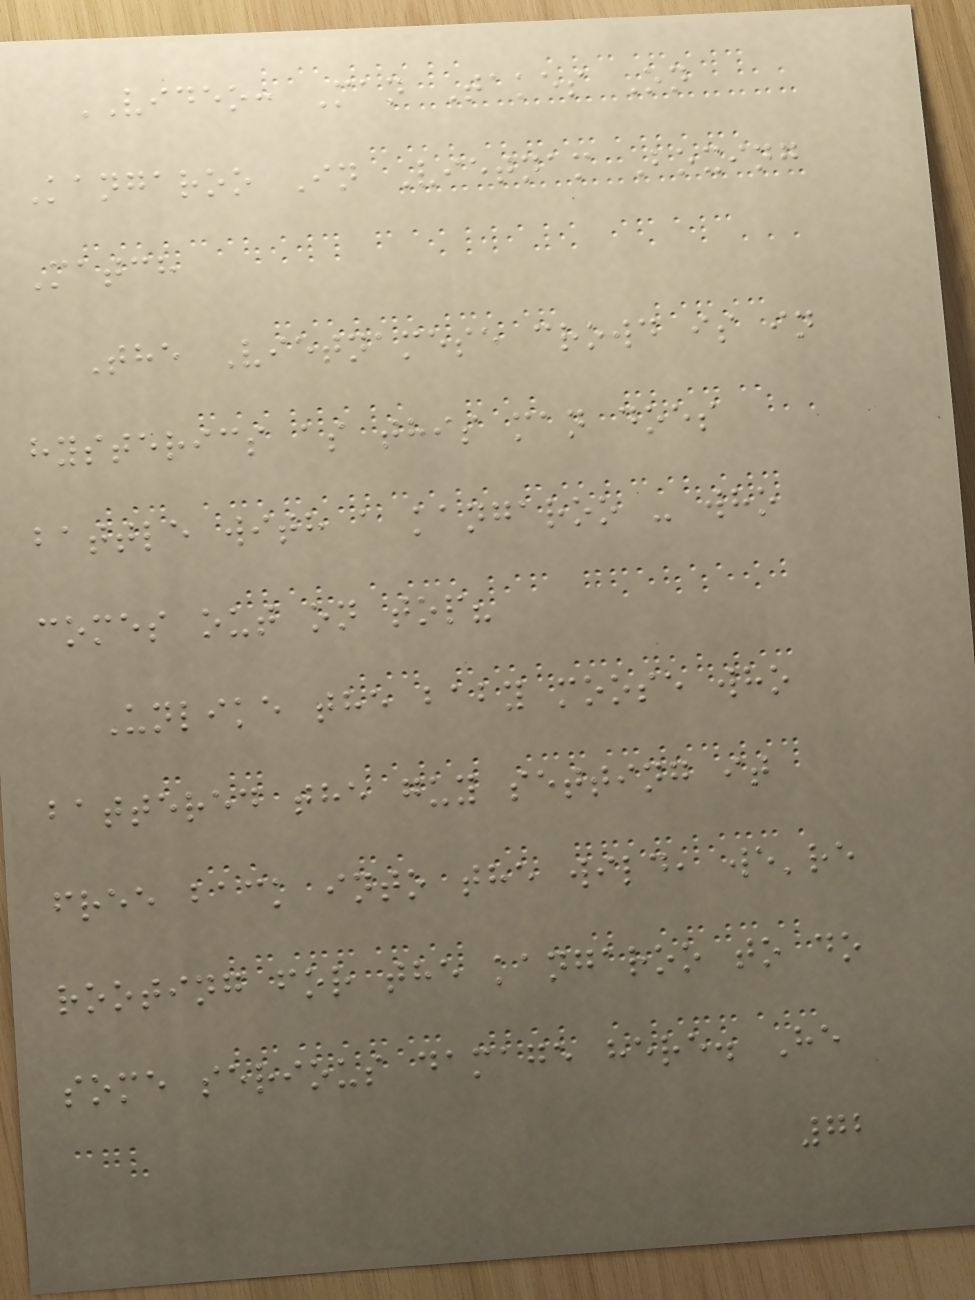VIDEO: Man Takes On
Kangaroo In Vietnam Boxing
Match
The Vietnamese crowd is in
hysterics as this man does
battle with a kangaroo - who
comes out on top?
Unlike the baby moose who
battered the guy setting it
free back into the wild, we're
rooting for the kangaroo to do
some serious damage here. He
72
